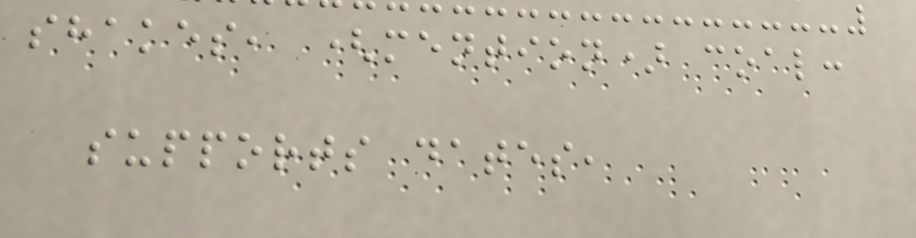shakes, (mention) coal:
supports dates,
